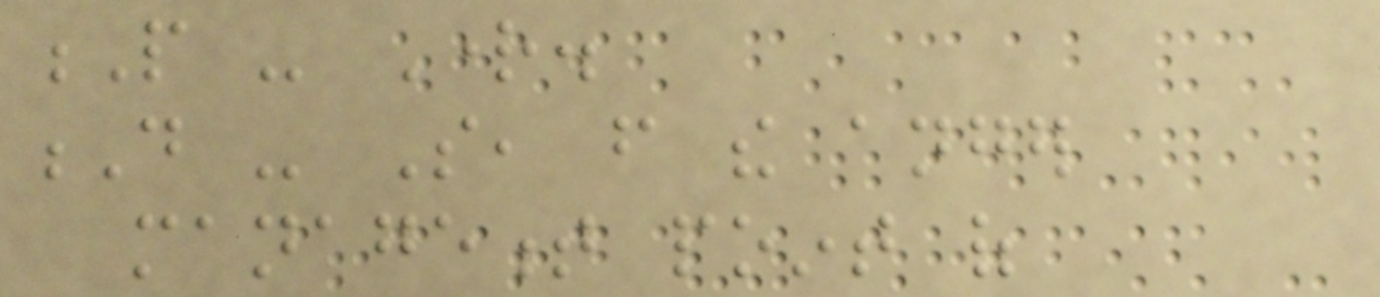P - Right.
D - So, from the anger
management point of
